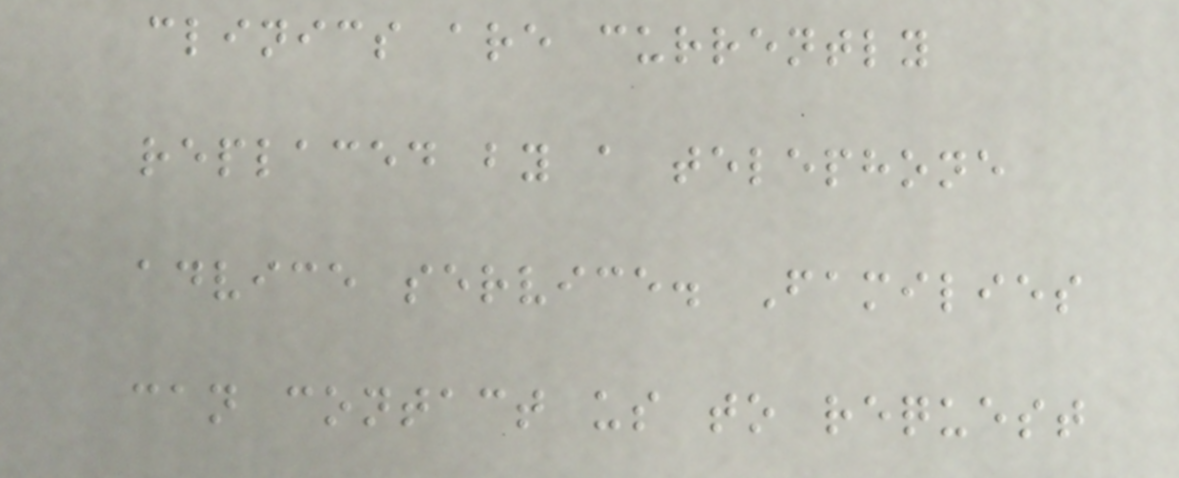clinics are currently
replaced by a telephone
advice service. Families
can contact us to request
